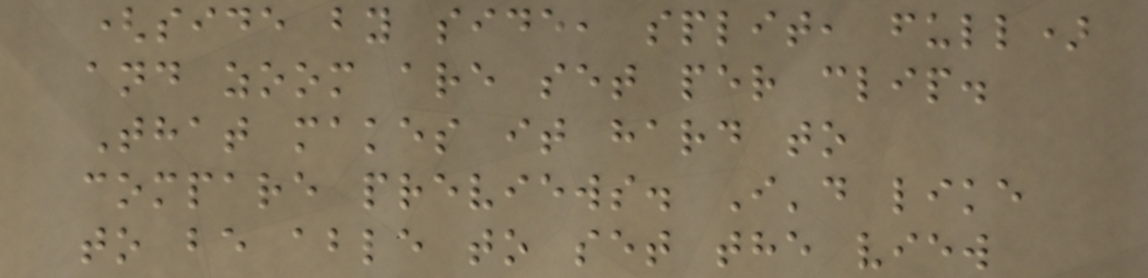(side by side, split, full)
and zoom are set per clip.
That makes it hard to
compare previews. I'd like
to be able to set the view
